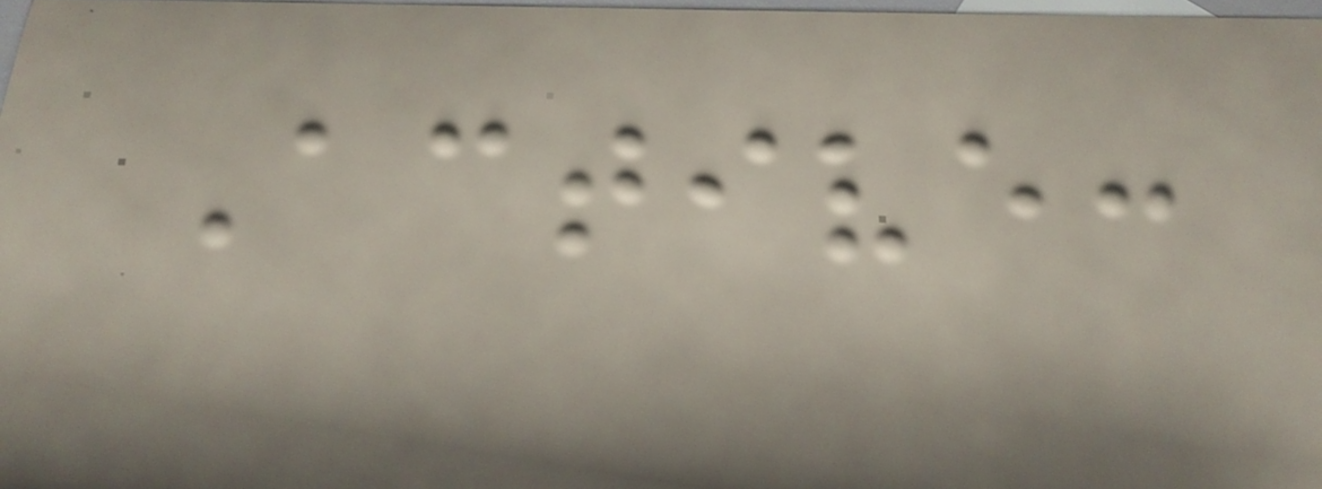Active:
